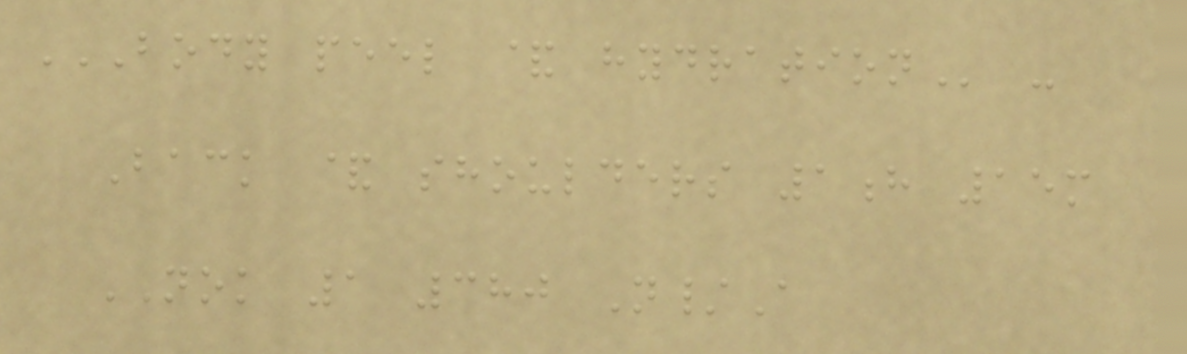BODY PEEL & HYDRATION -
Back & shoulders 1h 15m
NOK 1 380 N/A
